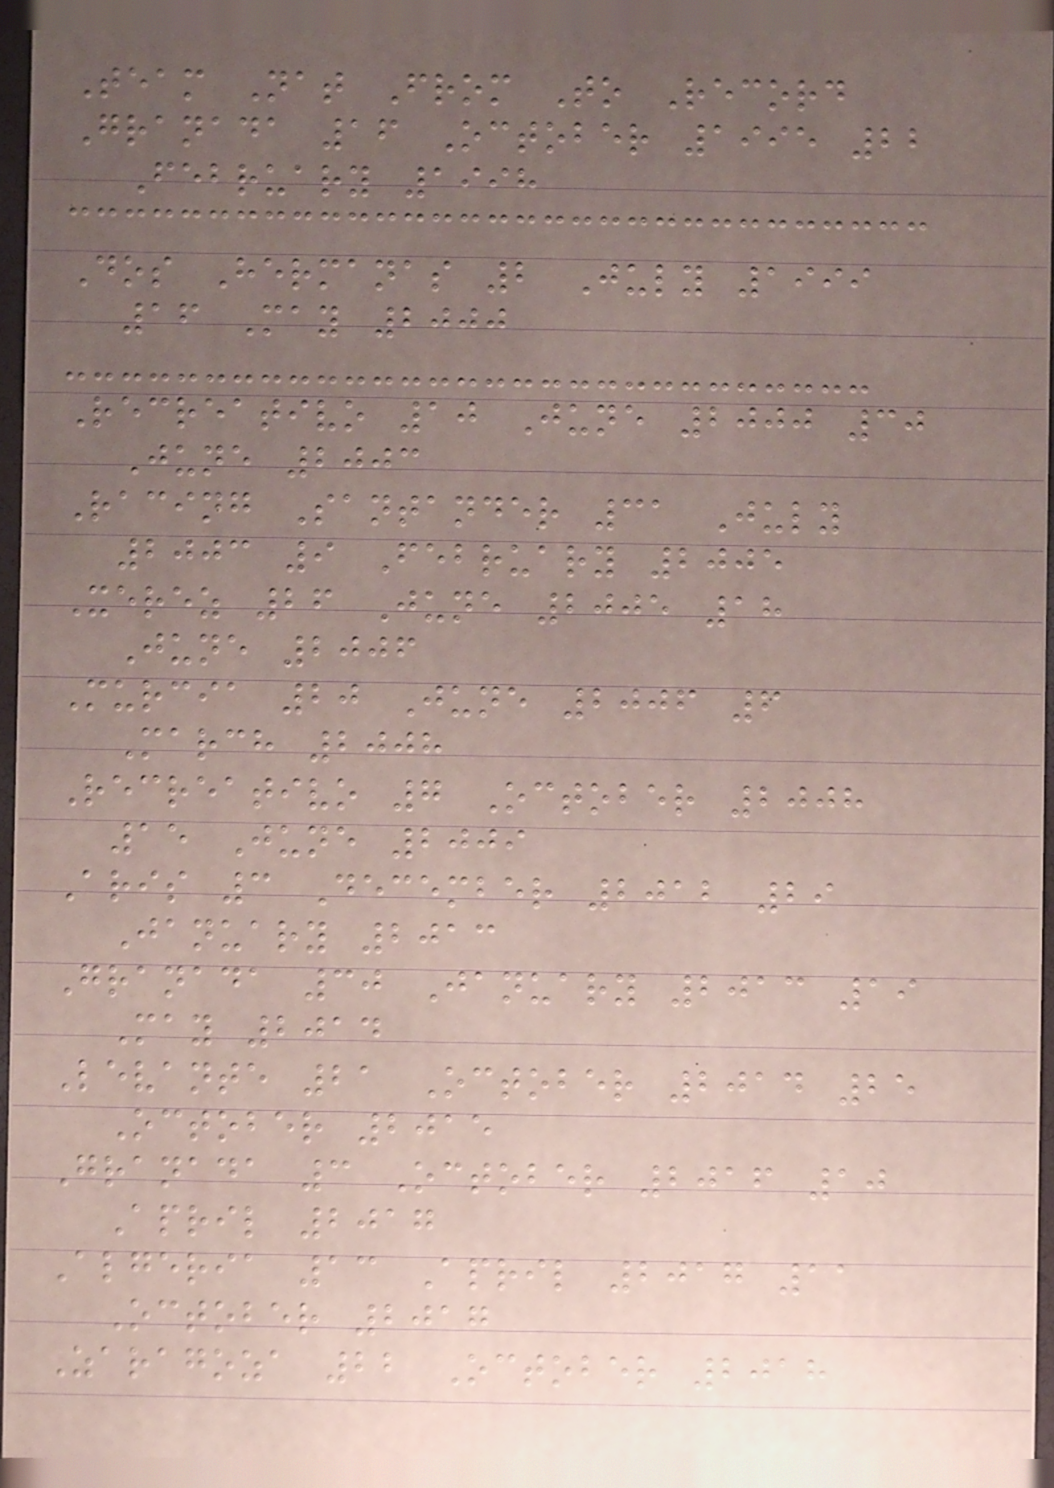Team Nat From To Record
Granada 16 October 1995 22
February 1998
Dos Hermanas 2 July 1999
16 May 2000
Recreativo 10 June 2000 30
June 2003
Racing Santander 31 July
2003 9 February 2005
Xerez 26 June 2005 18
June 2006
Murcia 20 June 2006 6
March 2008
Recreativo 7 October 2008
15 June 2009
Aris 3 December 2012 29
January 2013
Granada 30 January 2013 19
May 2014
Levante 21 October 2014 25
October 2015
Granada 3 October 2016 10
April 2017
Algeria 13 April 2017 11
October 2017
Zaragoza 22 October 2018
